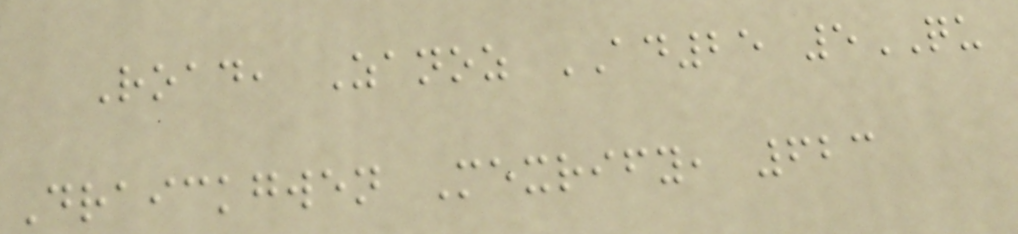Road, Zanoz AD25 5QU
Draickgwen Mexrify, 623
